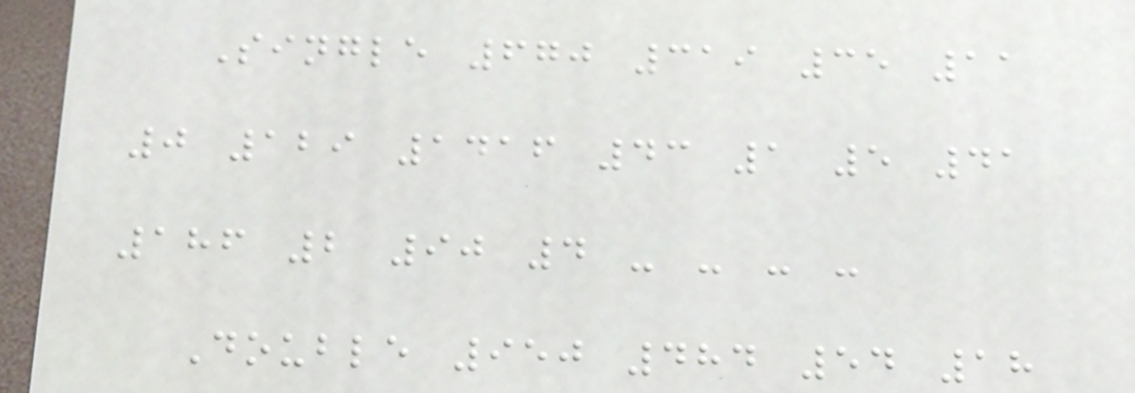Single 670 319 35 11
0 129 1416 43 1 5 41
186 2 90 4 - - - -
Double 950 484 54 18
